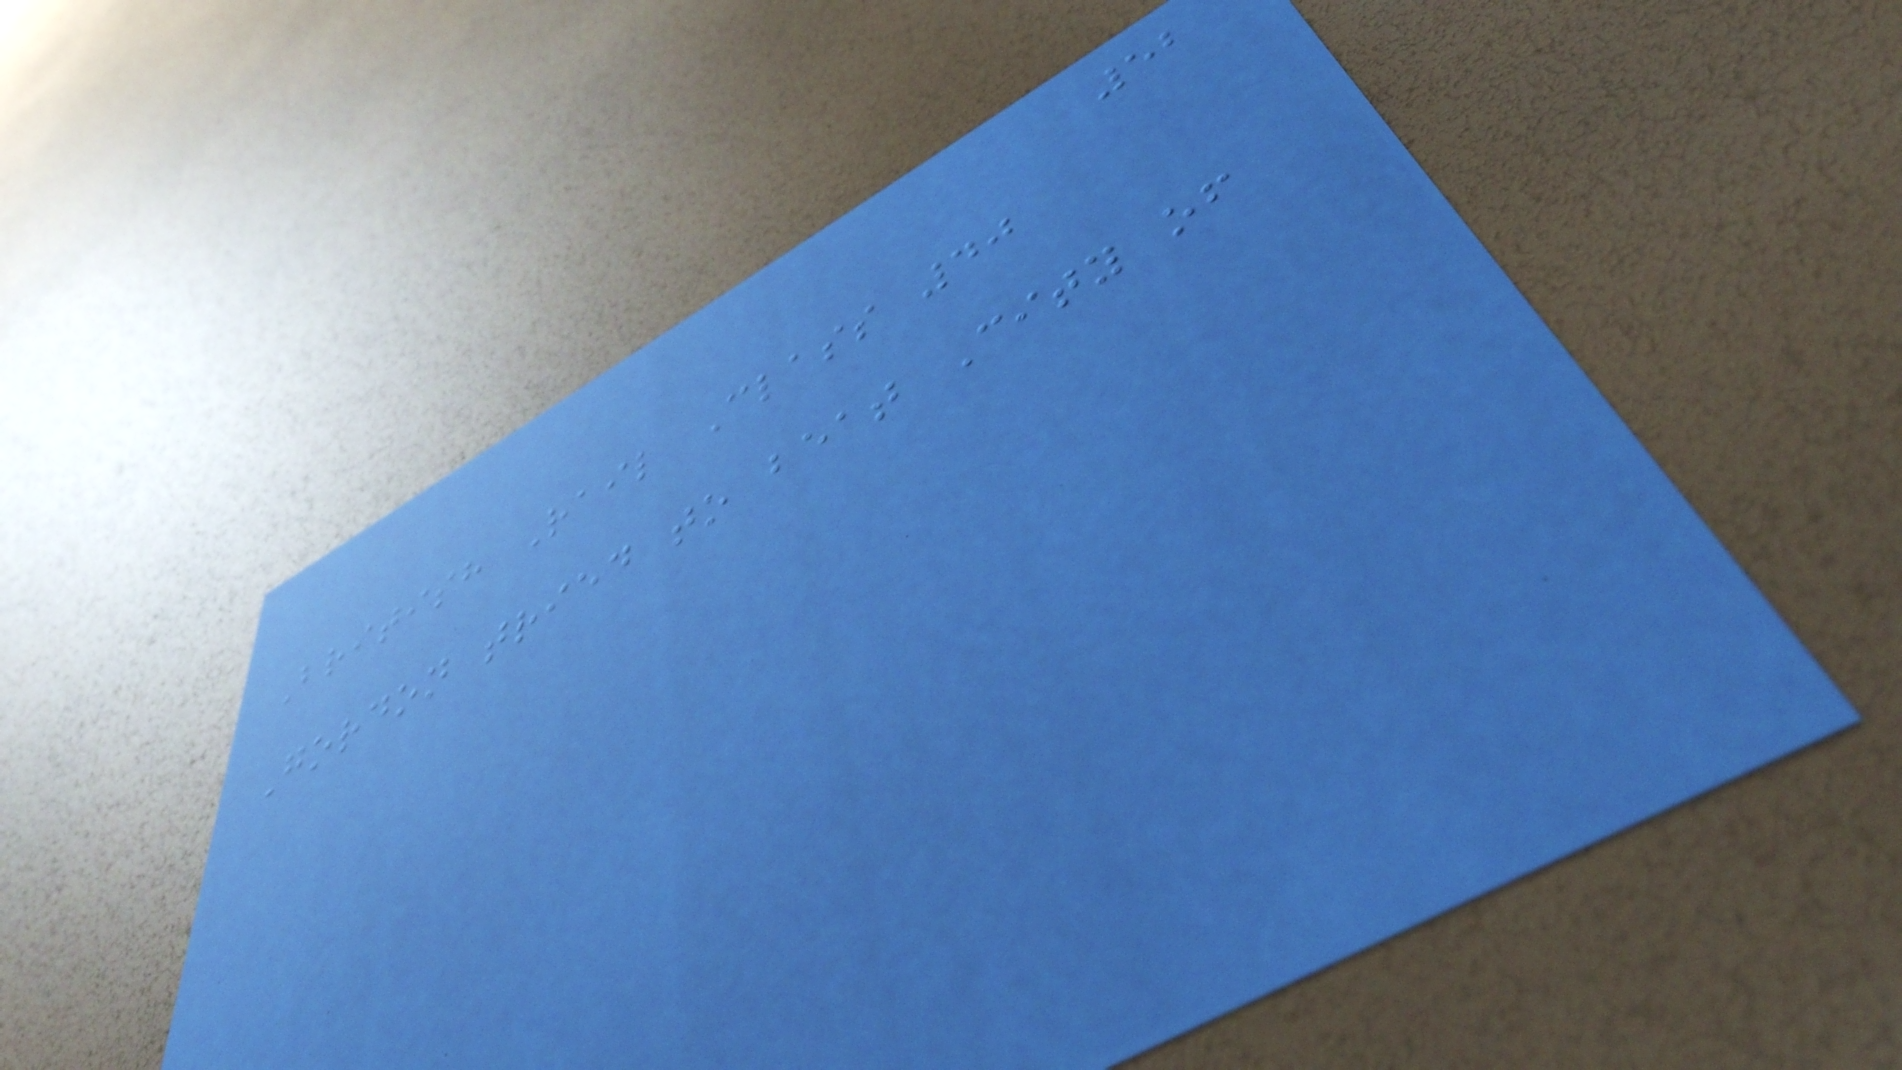52
British Rail Class 40
Gordon tried to beat City of
